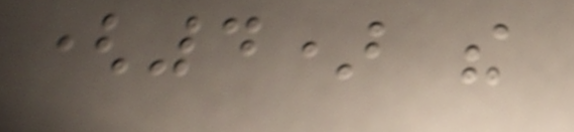(4) the
